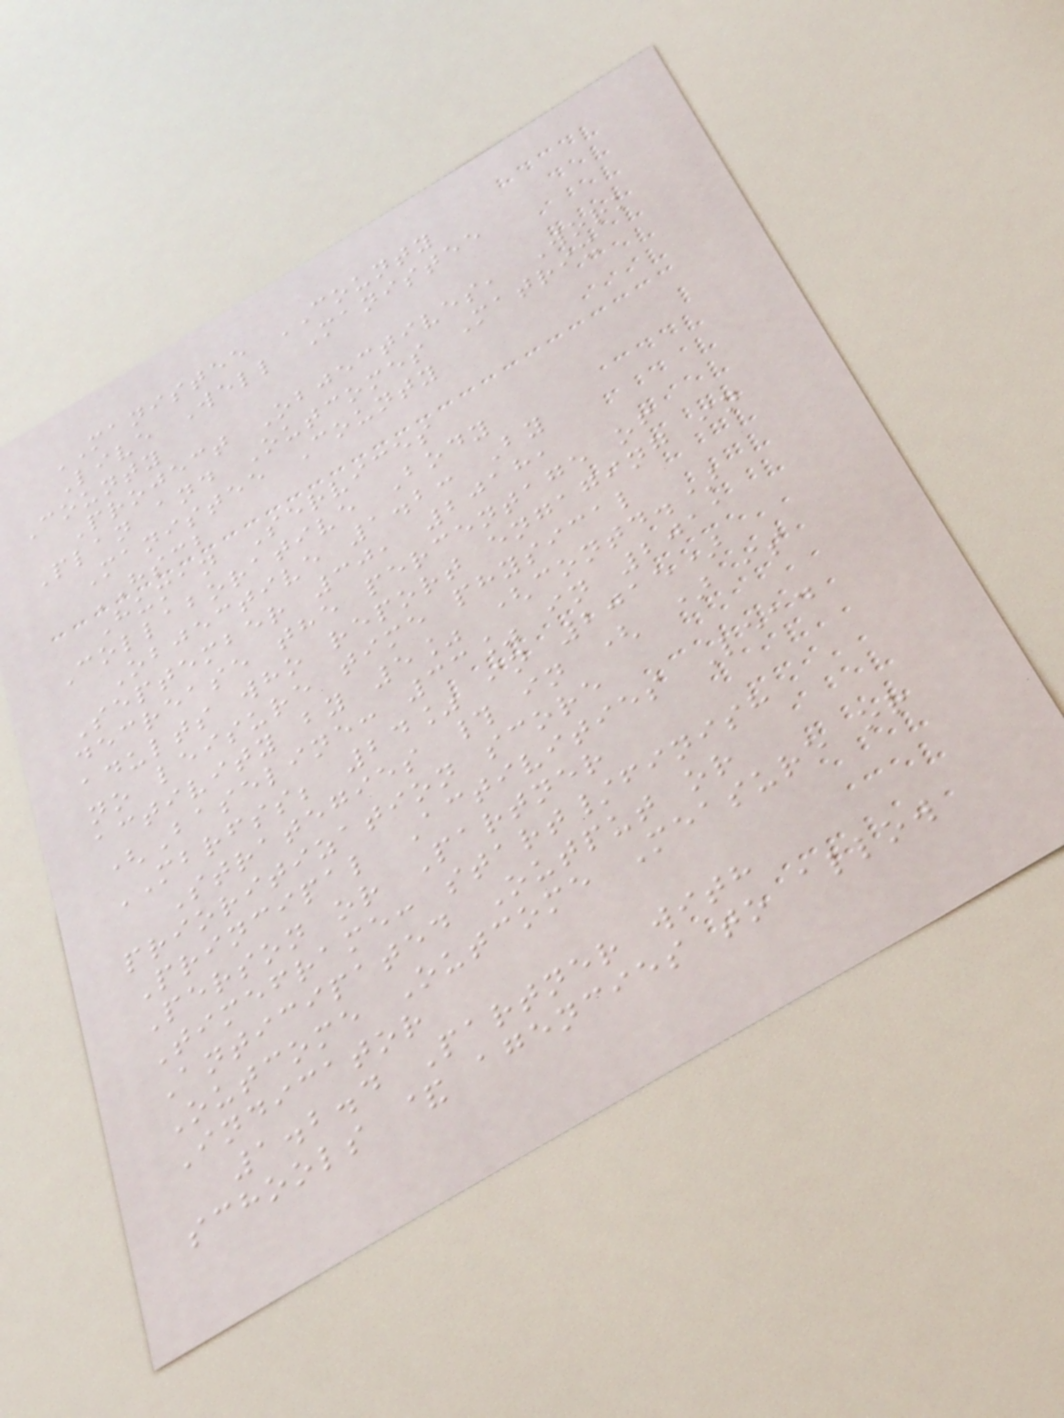MANISTEE COUNTY
Live Well Manistee
County
Project Objectives, Work
Plan and Outcomes Matrix
Manistee County
HSCB
Human Services
Collaborative Body
Objective 1.2: By
September 30, 2018,
decrease the percentage of
adults who report engaging in
no leisure time physical
activity by 5% (contd.)
(Baseline: 33% in 2011
MBRFSS; 24% in 2015)
Strategies # in ( ) is
prioritization score
Principal Activities Lead
Person or Partner
Timeframe: start/finish
Anticipated Output or
Outcome Outcome Measure or
Indicator
1.2.4 Partner with
schools & agencies to allow
